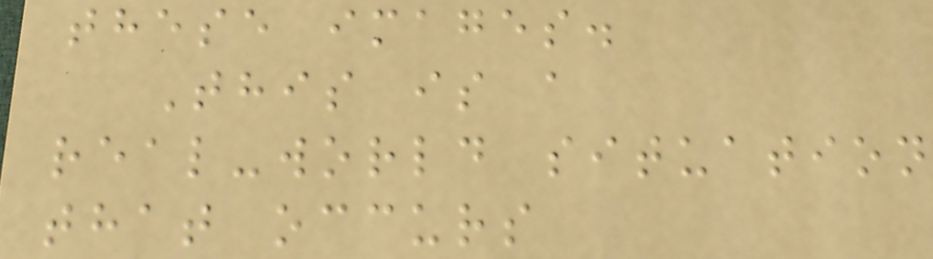these images.
This is a
real-world situation
that occurs
